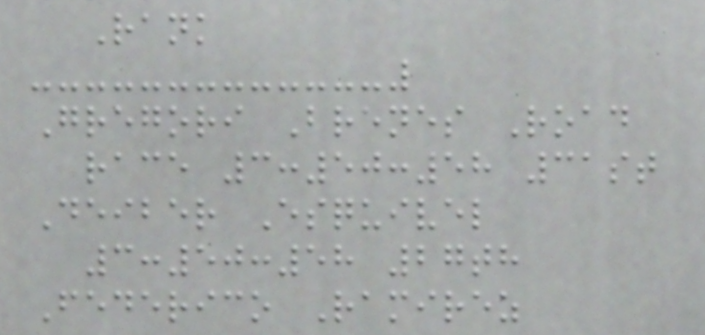Rank
Gregori Brenes Road
race 3:50:58 31st
Deiber Esquivel
3:50:58 27th
Federico Ramirez
